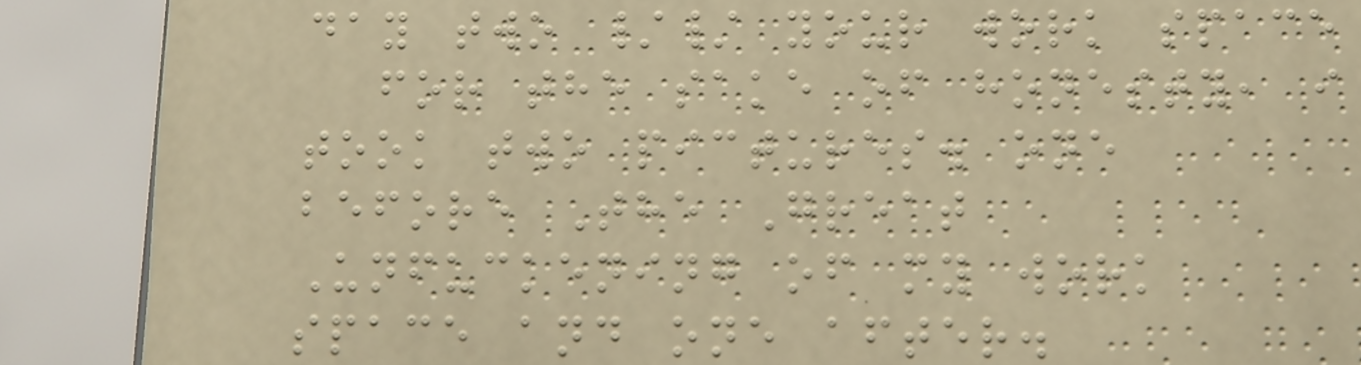day two // your work space
for the sake of honesty, i
took two pictures. one
before The Great
Unfuckening of my work
space and one after.
